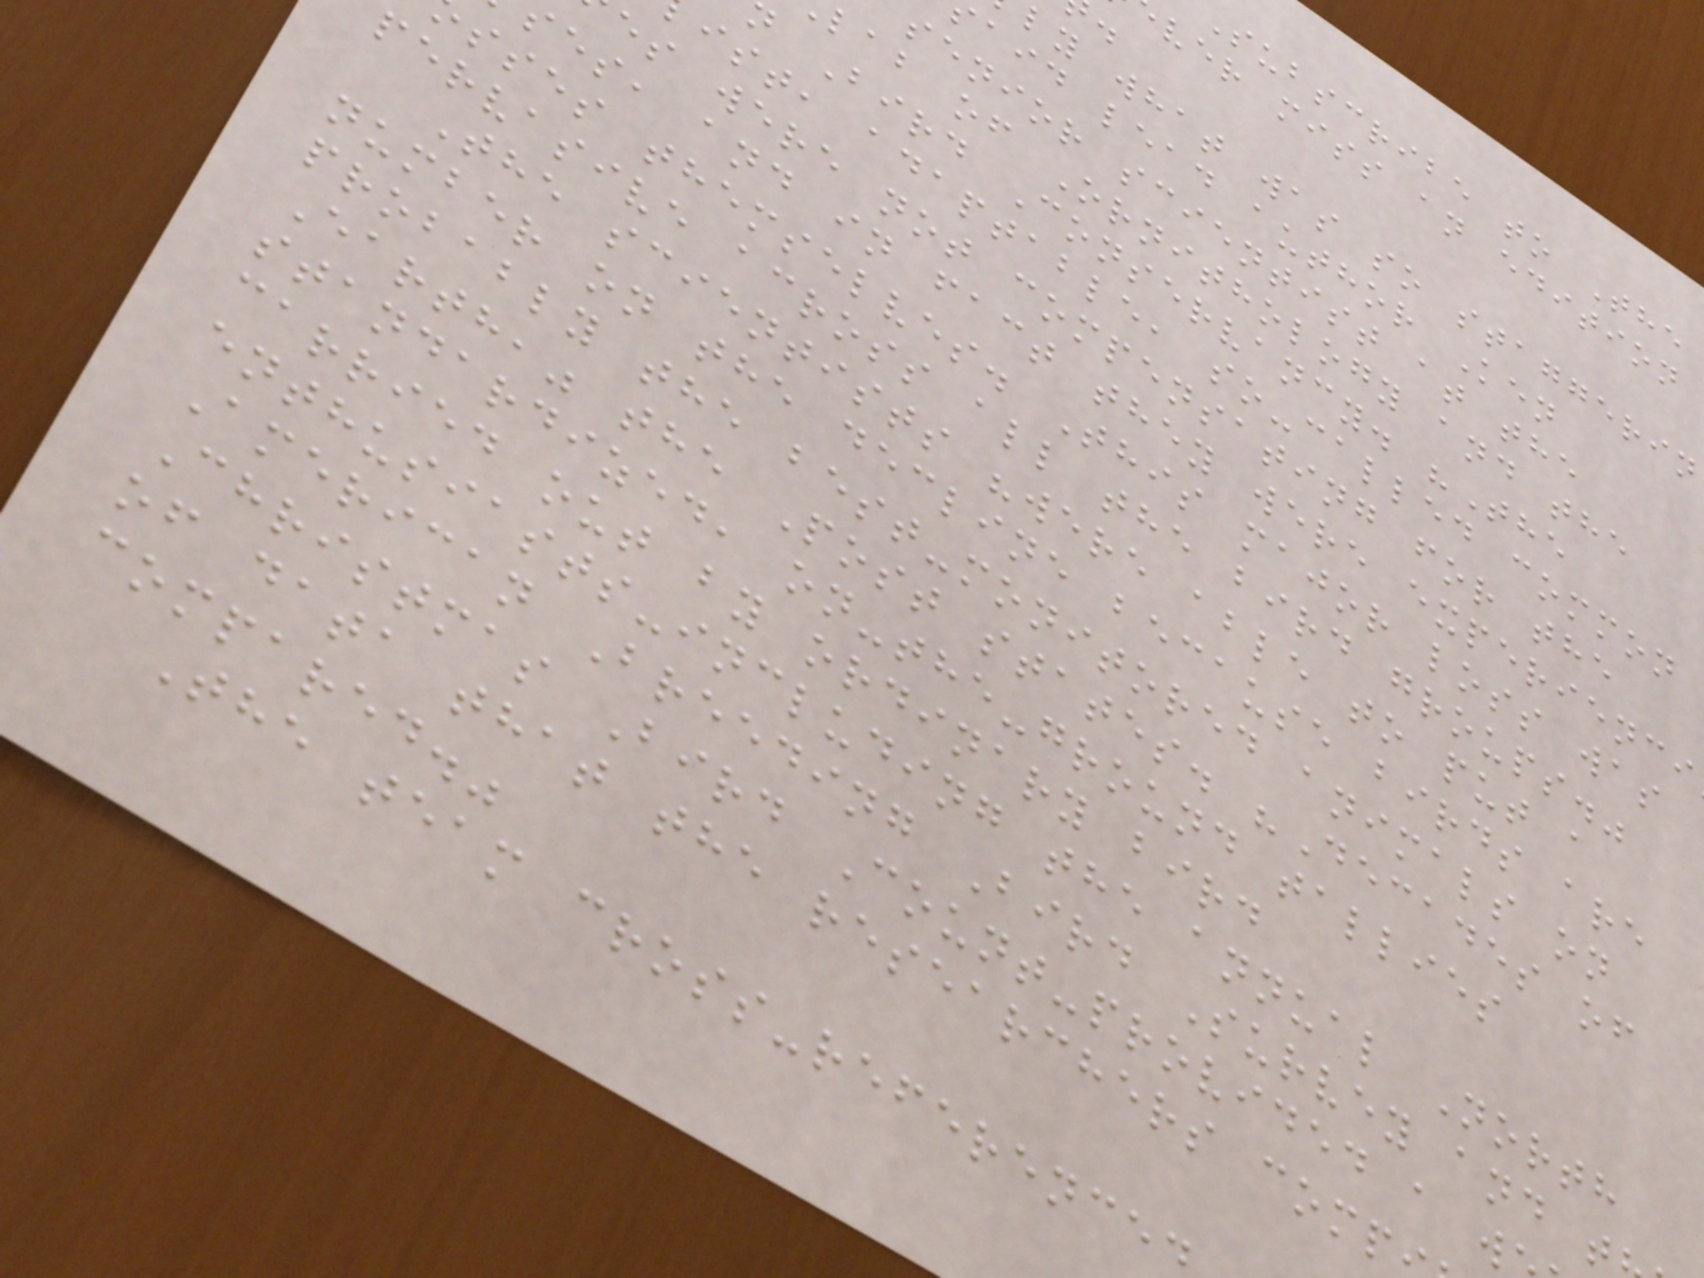Subscribe to The
ver miss an edition
ly what was so staggerin
aid lead author Ken
senior scientist at the
lab of Ornithology and the
Bird Conservancy. "The
ist, adaptable, so-called common
es were not compensating for the
ses, and in fact they were experienci
sses themselves. This major loss was
pervasive across all the bird groups."
The scientists "were able to put a
number on the decline because birds are
probably the best-monitored animals on
Earth," the Post states. "Decades of
standardized, on-the-ground tallies
carried out by ordinary bird
enthusiasts-including the annual North
American Breeding Bird Survey and t
Christmas Bird Count-provided a w
of data that the researchers comp
compared."
The team cross-reference
